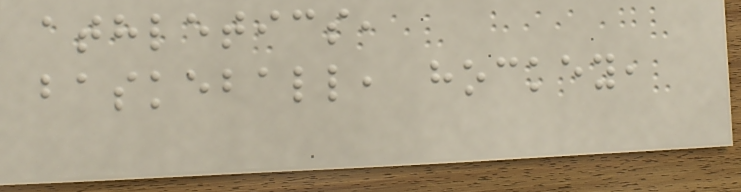athletics,
baskeball, hockey,
